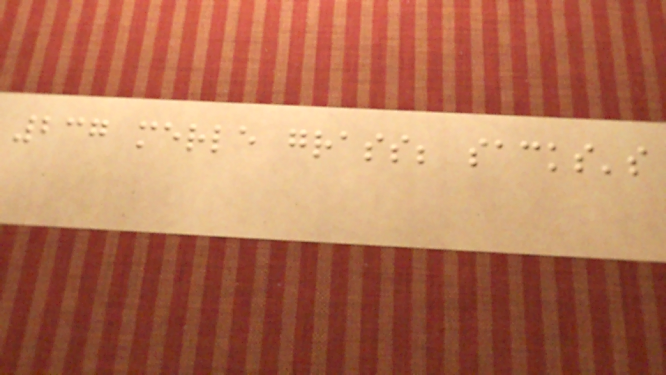237 merle grass; sacks's
